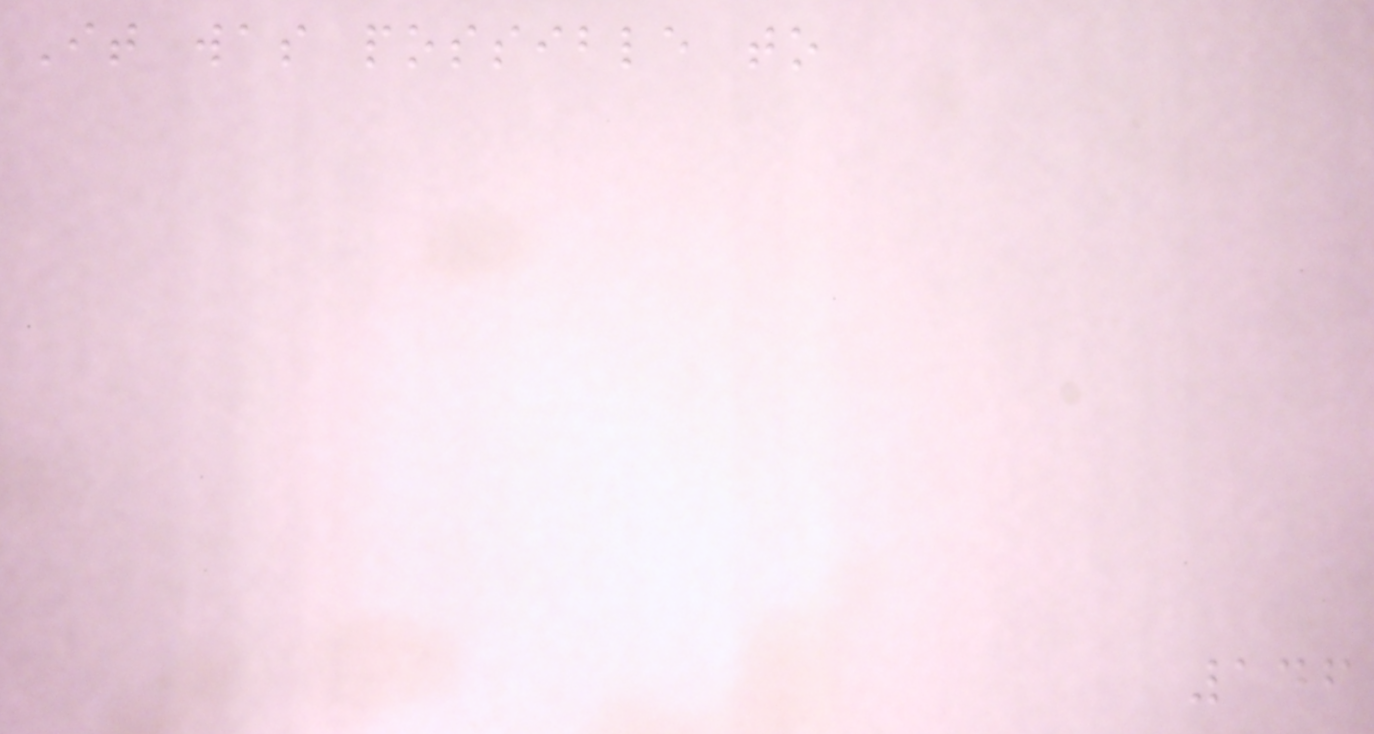It was possible to
146
